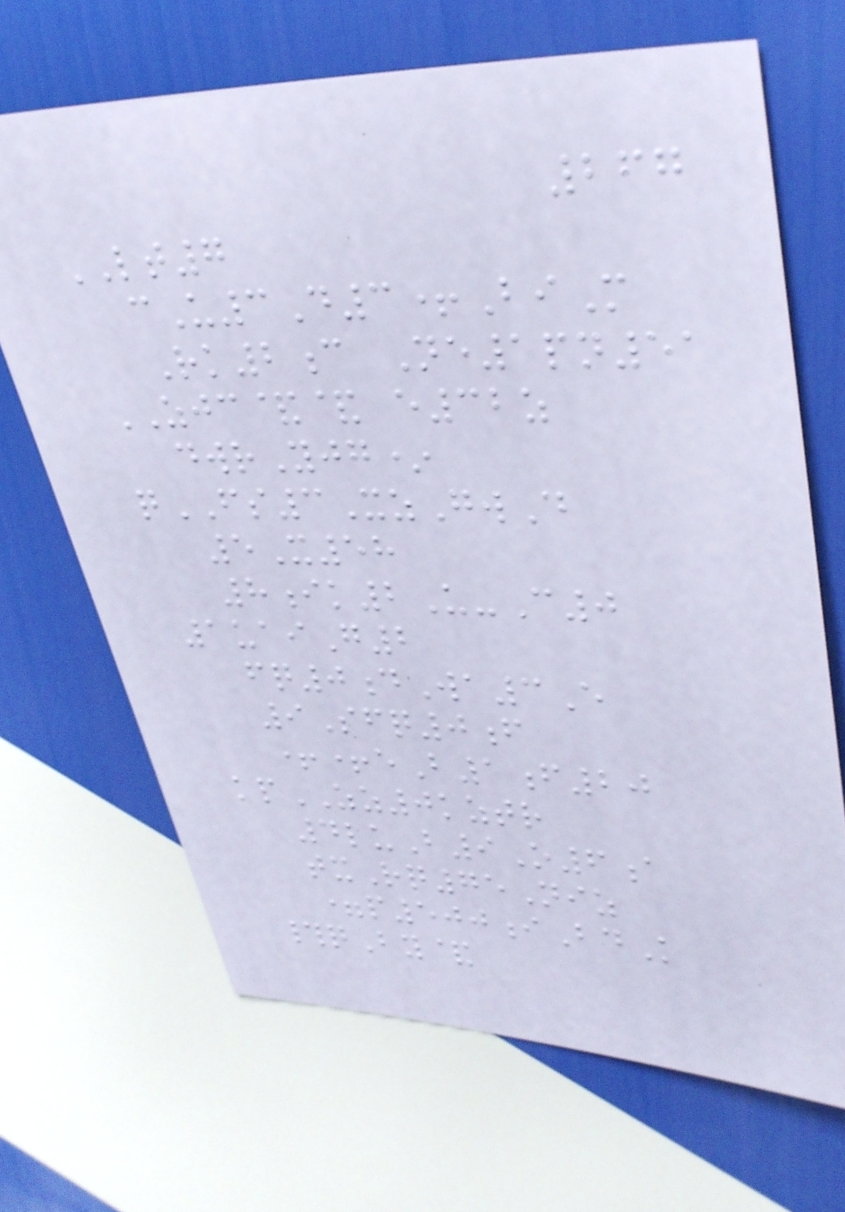267
LT7
cU3D3+BiM
Rk2c Ne1pn51
ZJC&& e32z
dwrYjg*
qFS3XzGwD
5X58
8ik2U-C0
1uaiG2
fq0dWa3E
9Sfq0f
++eB1f20
kpZZ0kztr
4luB9O6a
txRq75Niz
=p500iBdK
#qBy&
